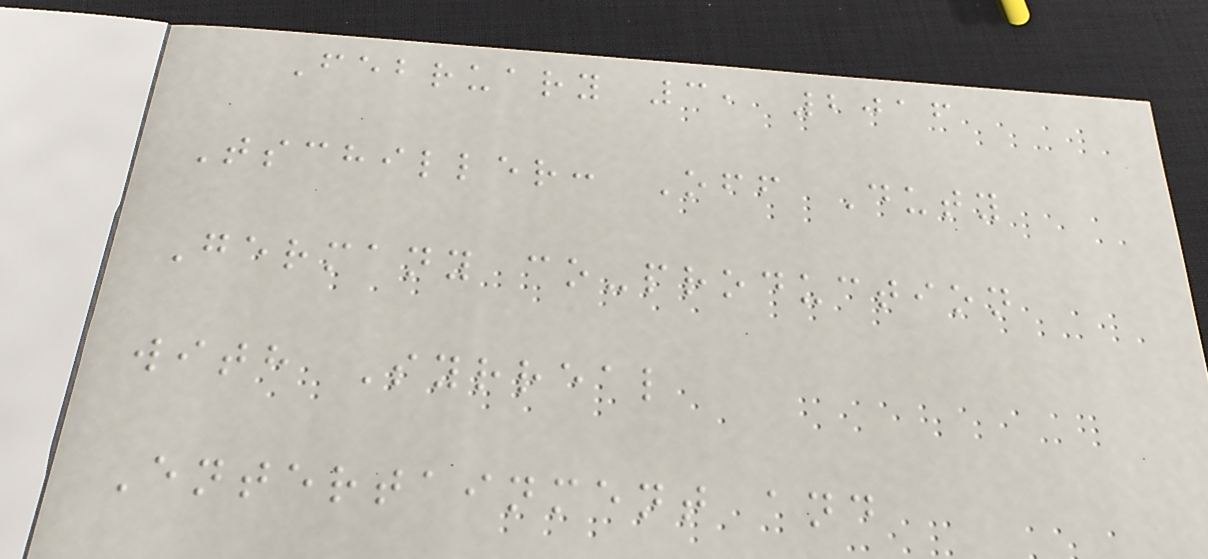February 3, 2016
Tschiller: Off Duty
Germany co-production
with Syrreal
Entertainment and
